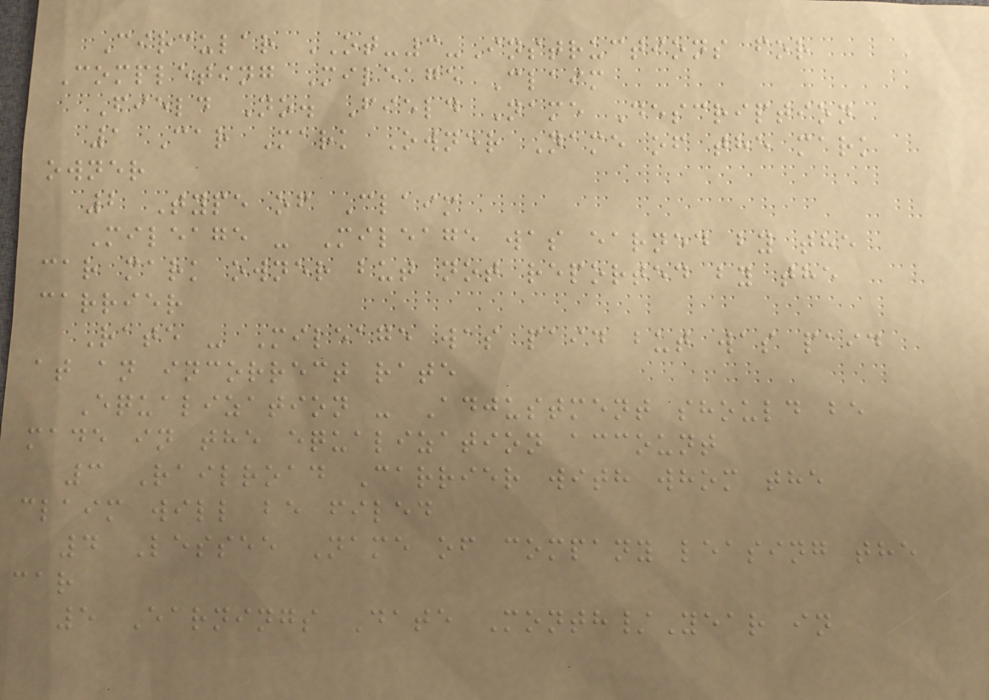Circular OT-3-Instructions for
Completing Mileage Claim
Field No. Field Name Description
1 Car Mark Owner Name of the mark
owner
2 Type of Claim
Mileage - Mileage was earned by the
car mark owner but not reported by the
carrier
Rate - Mileage was paid but was paid
at an incorrect rate
Equalization - Adjustment should be
made in the equalization account
3 Railroad Carrier with whom the
claim will be filed
4 Lessee Name of company leasing the
car
5 Earnings Date Month/Year in
